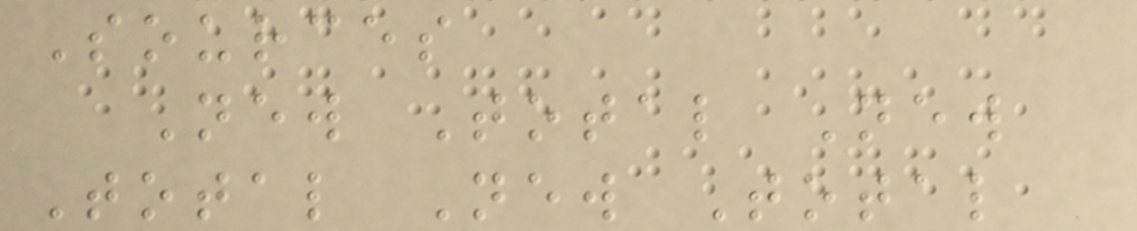Sources
New Total New
Total New Total
